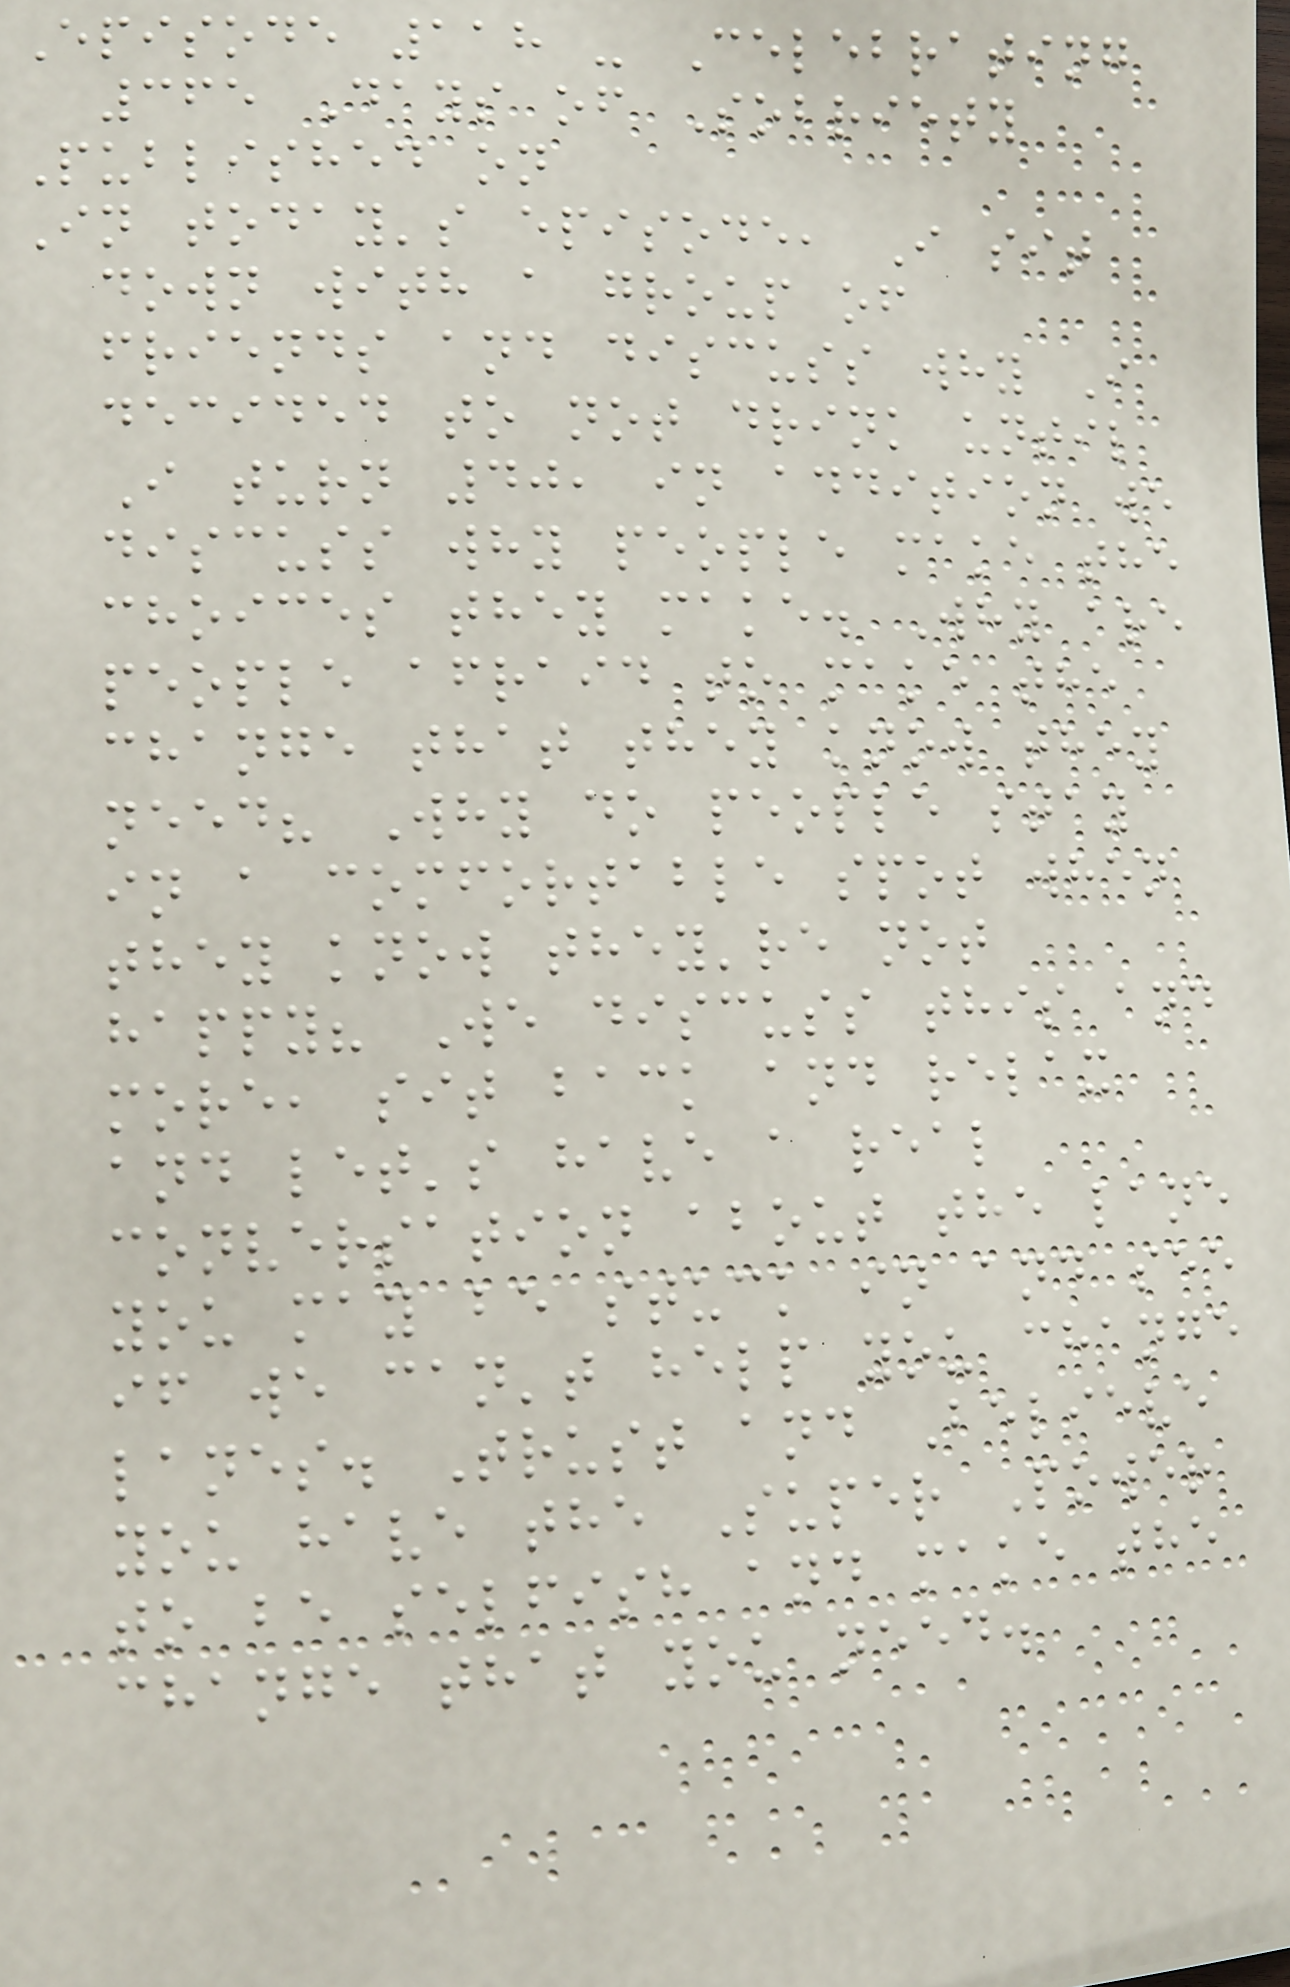Episode 118 - Celebrating
365 Days of Sobriety
Published on
In today's episode, I sit
down with a group of
friends and discuss why I
decided to not drink until
I turn 40, in addition we
discuss why people make the
choices they make. Why are
people afraid to make the
change that they know they
need? Why do people stay
in a comfortable spot when
they know they're not
happy? We discuss this and
more, sit back and relax
and let's have a real
conversation about the lane
you may be stuck in and see
if we can't help you change
lanes. Trust and Believe
you have the Super Power
to be selfish and make the
change that you need.
